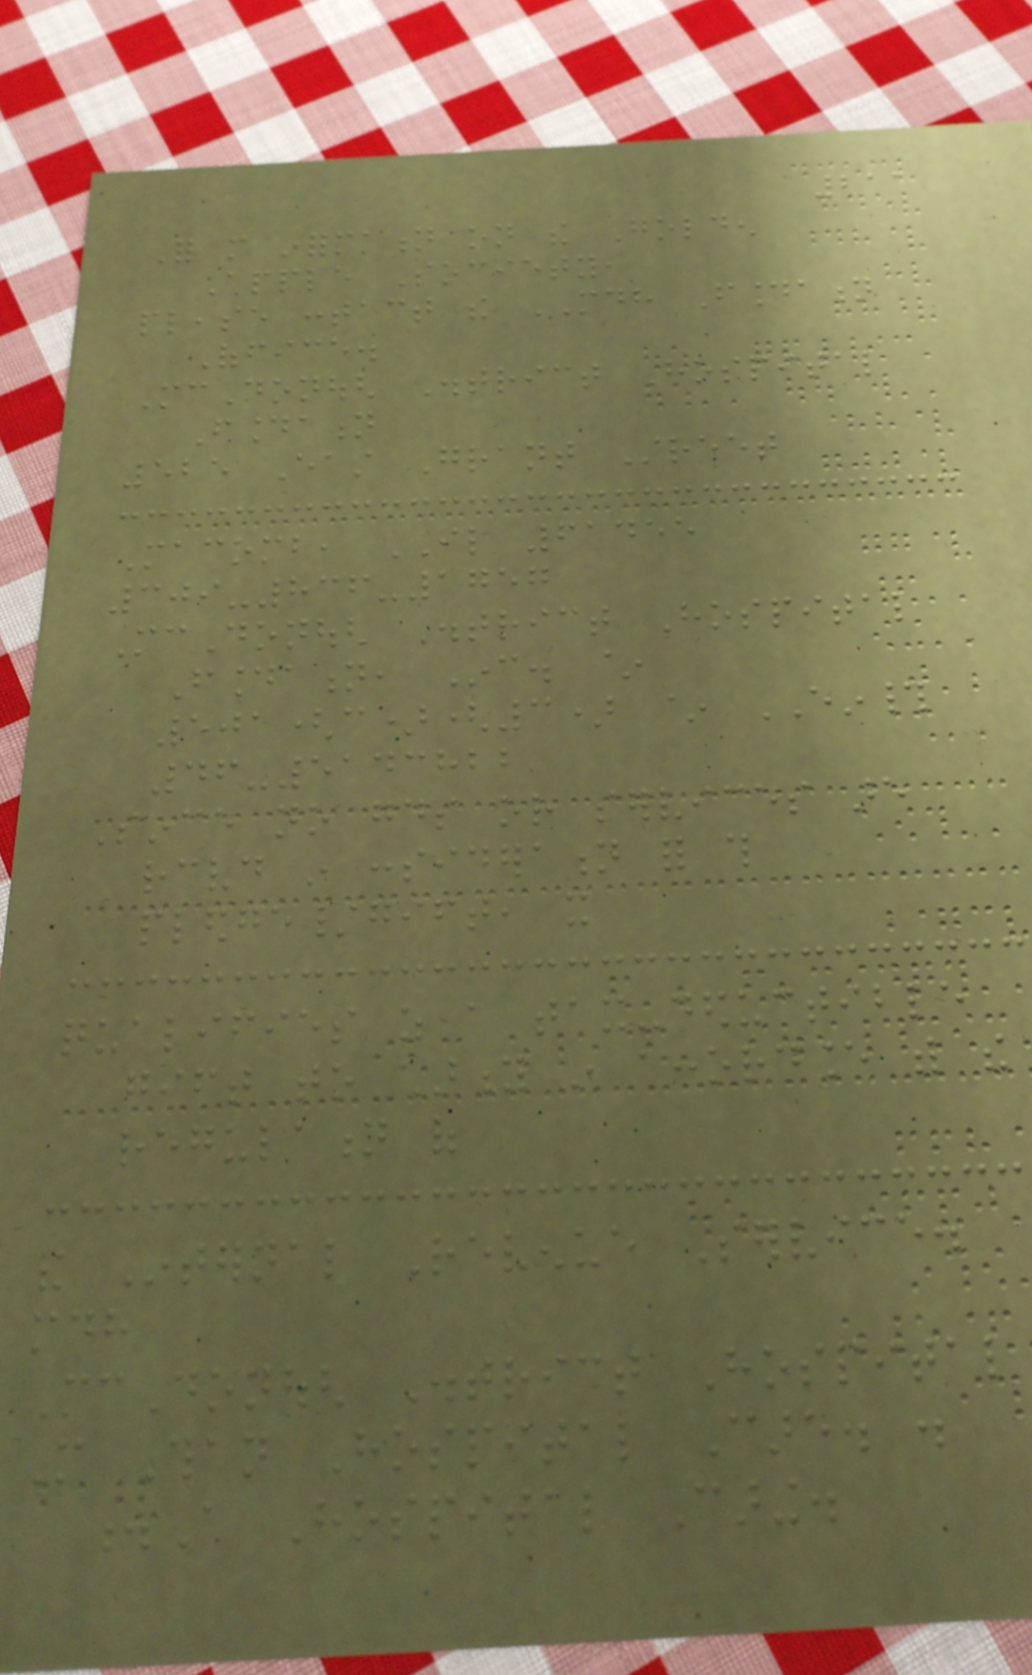211
For more information on the Golden
Apple Society,
please contact the MDH Foundation
Office.
McDonough District Hospital
Foundation
525 East Grant Street
Macomb, IL 61455
309-836-1757
McDonough District Hospital
Foundation, Inc. ~
501(c)(3) ~ EIN#
46-5143822
Since no goods or services are
received in consideration for this
pledge/gift, it
qualifies as a tax-deductible
gift to charity in accordance with the
regulation of
the Internal Revenue Service.
mdh
McDonough District Hospital
More Than Hospital Care. .
.A Hospital Caring.
